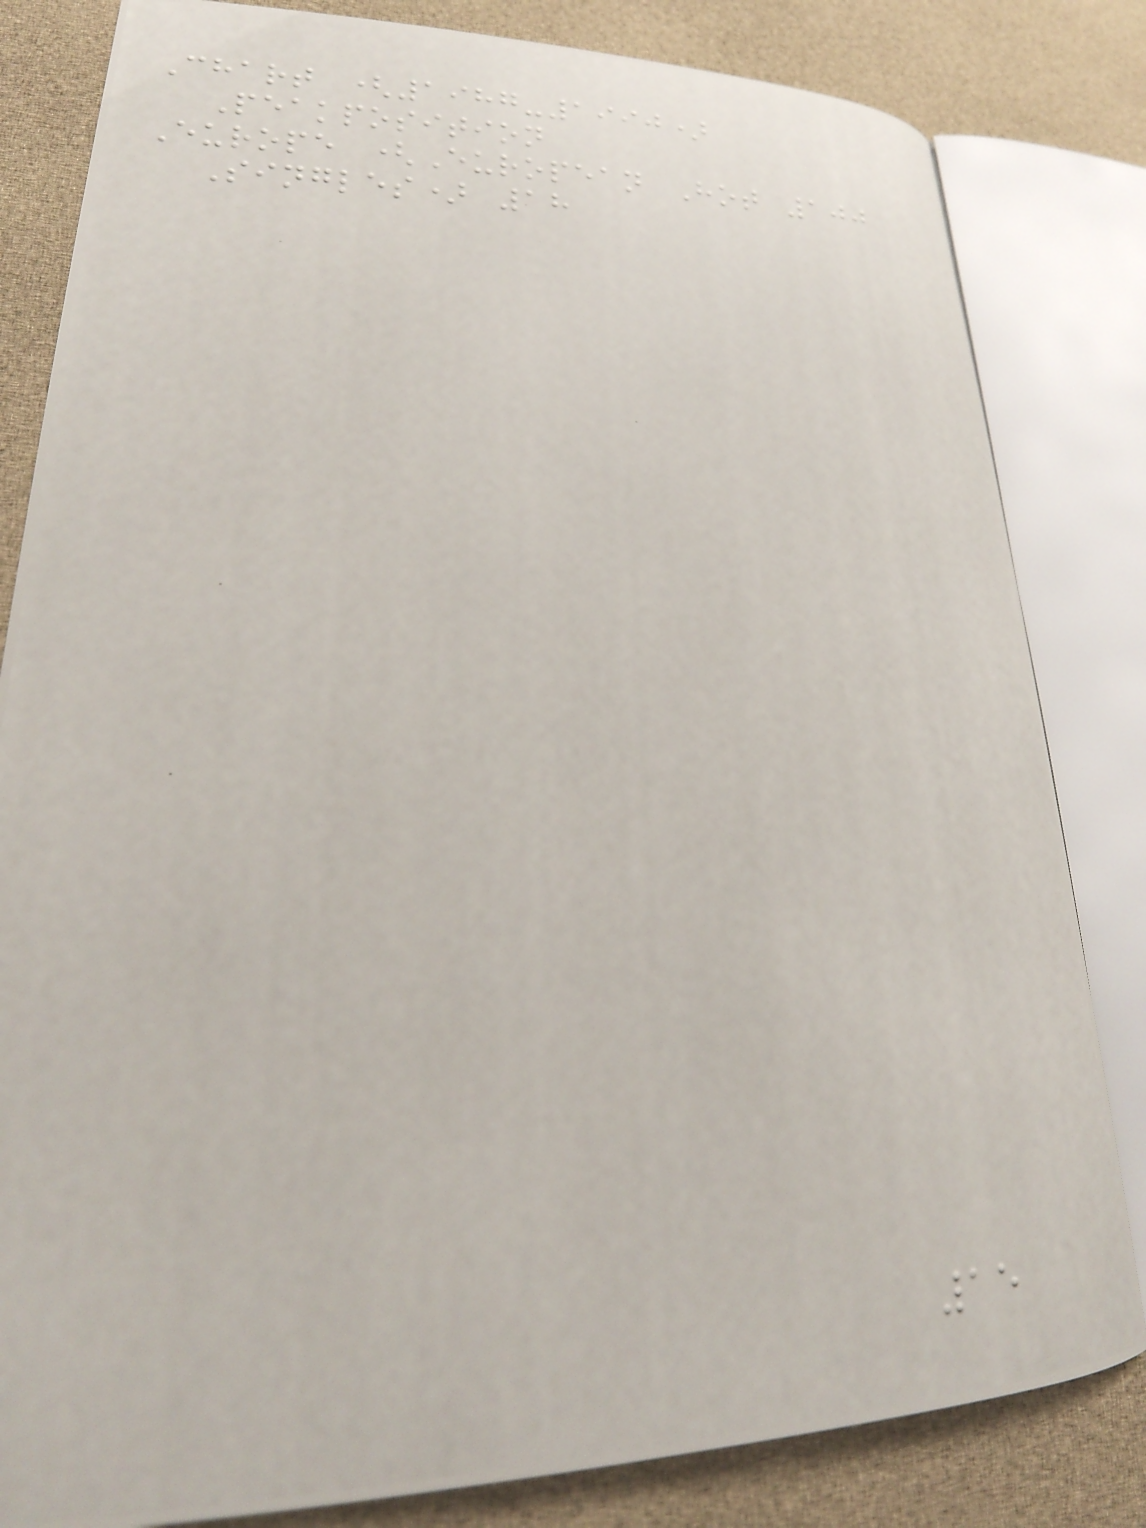Chart (1987-1990)
Peakposition
Europe (European Hot 100
Singles) 18
15
